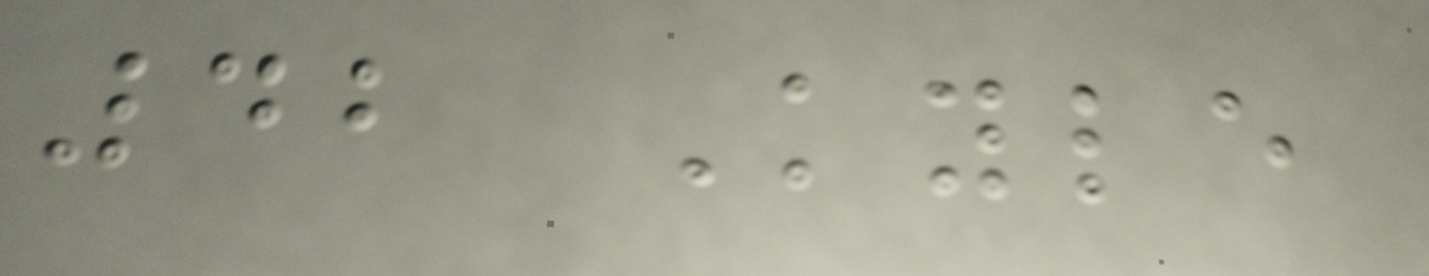42 Kyle
